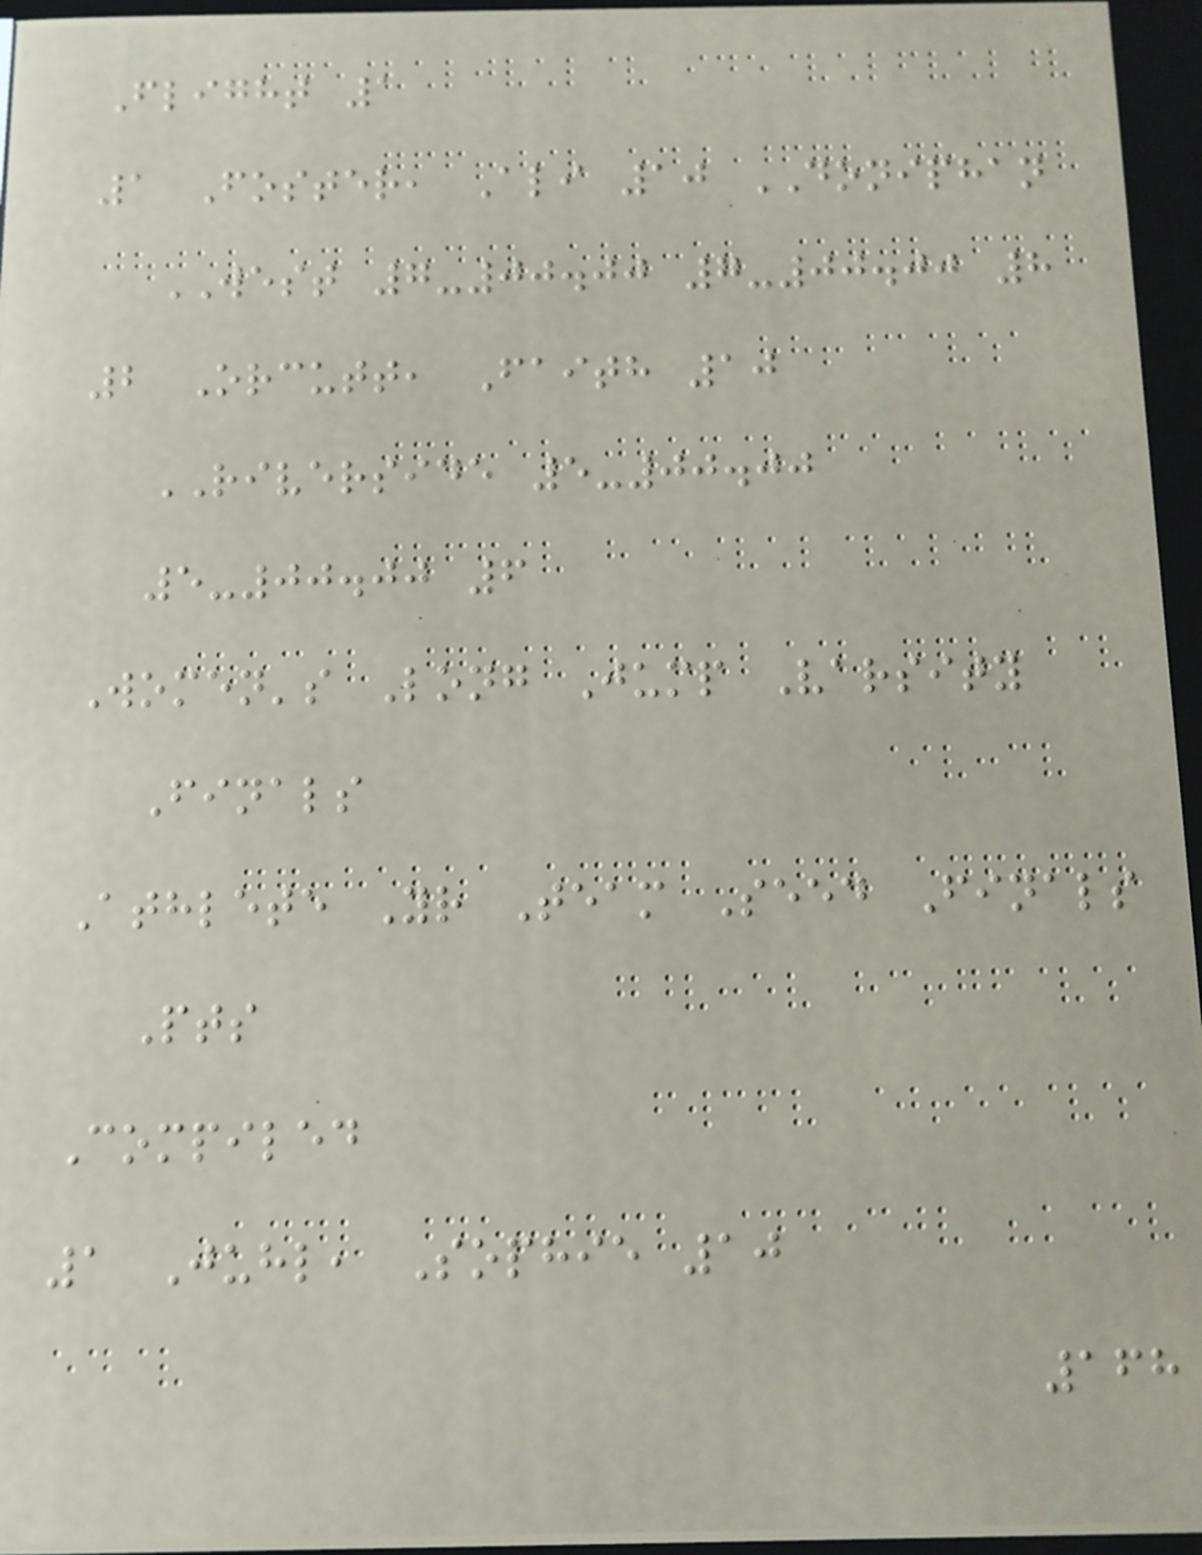Flight 1
1 Foster, Ali 10 DONIPHAN
WEST 7-00.00 7-00.00 8
2 Orcutt, Faith 10
RIVERSIDE 5-00.00
5-00.00 6
Women's Long Jump Varsity
Finals
Athlete Yr Team Seed Finals
Pts
Compiled
1 Juhl, Sophie 10
168
